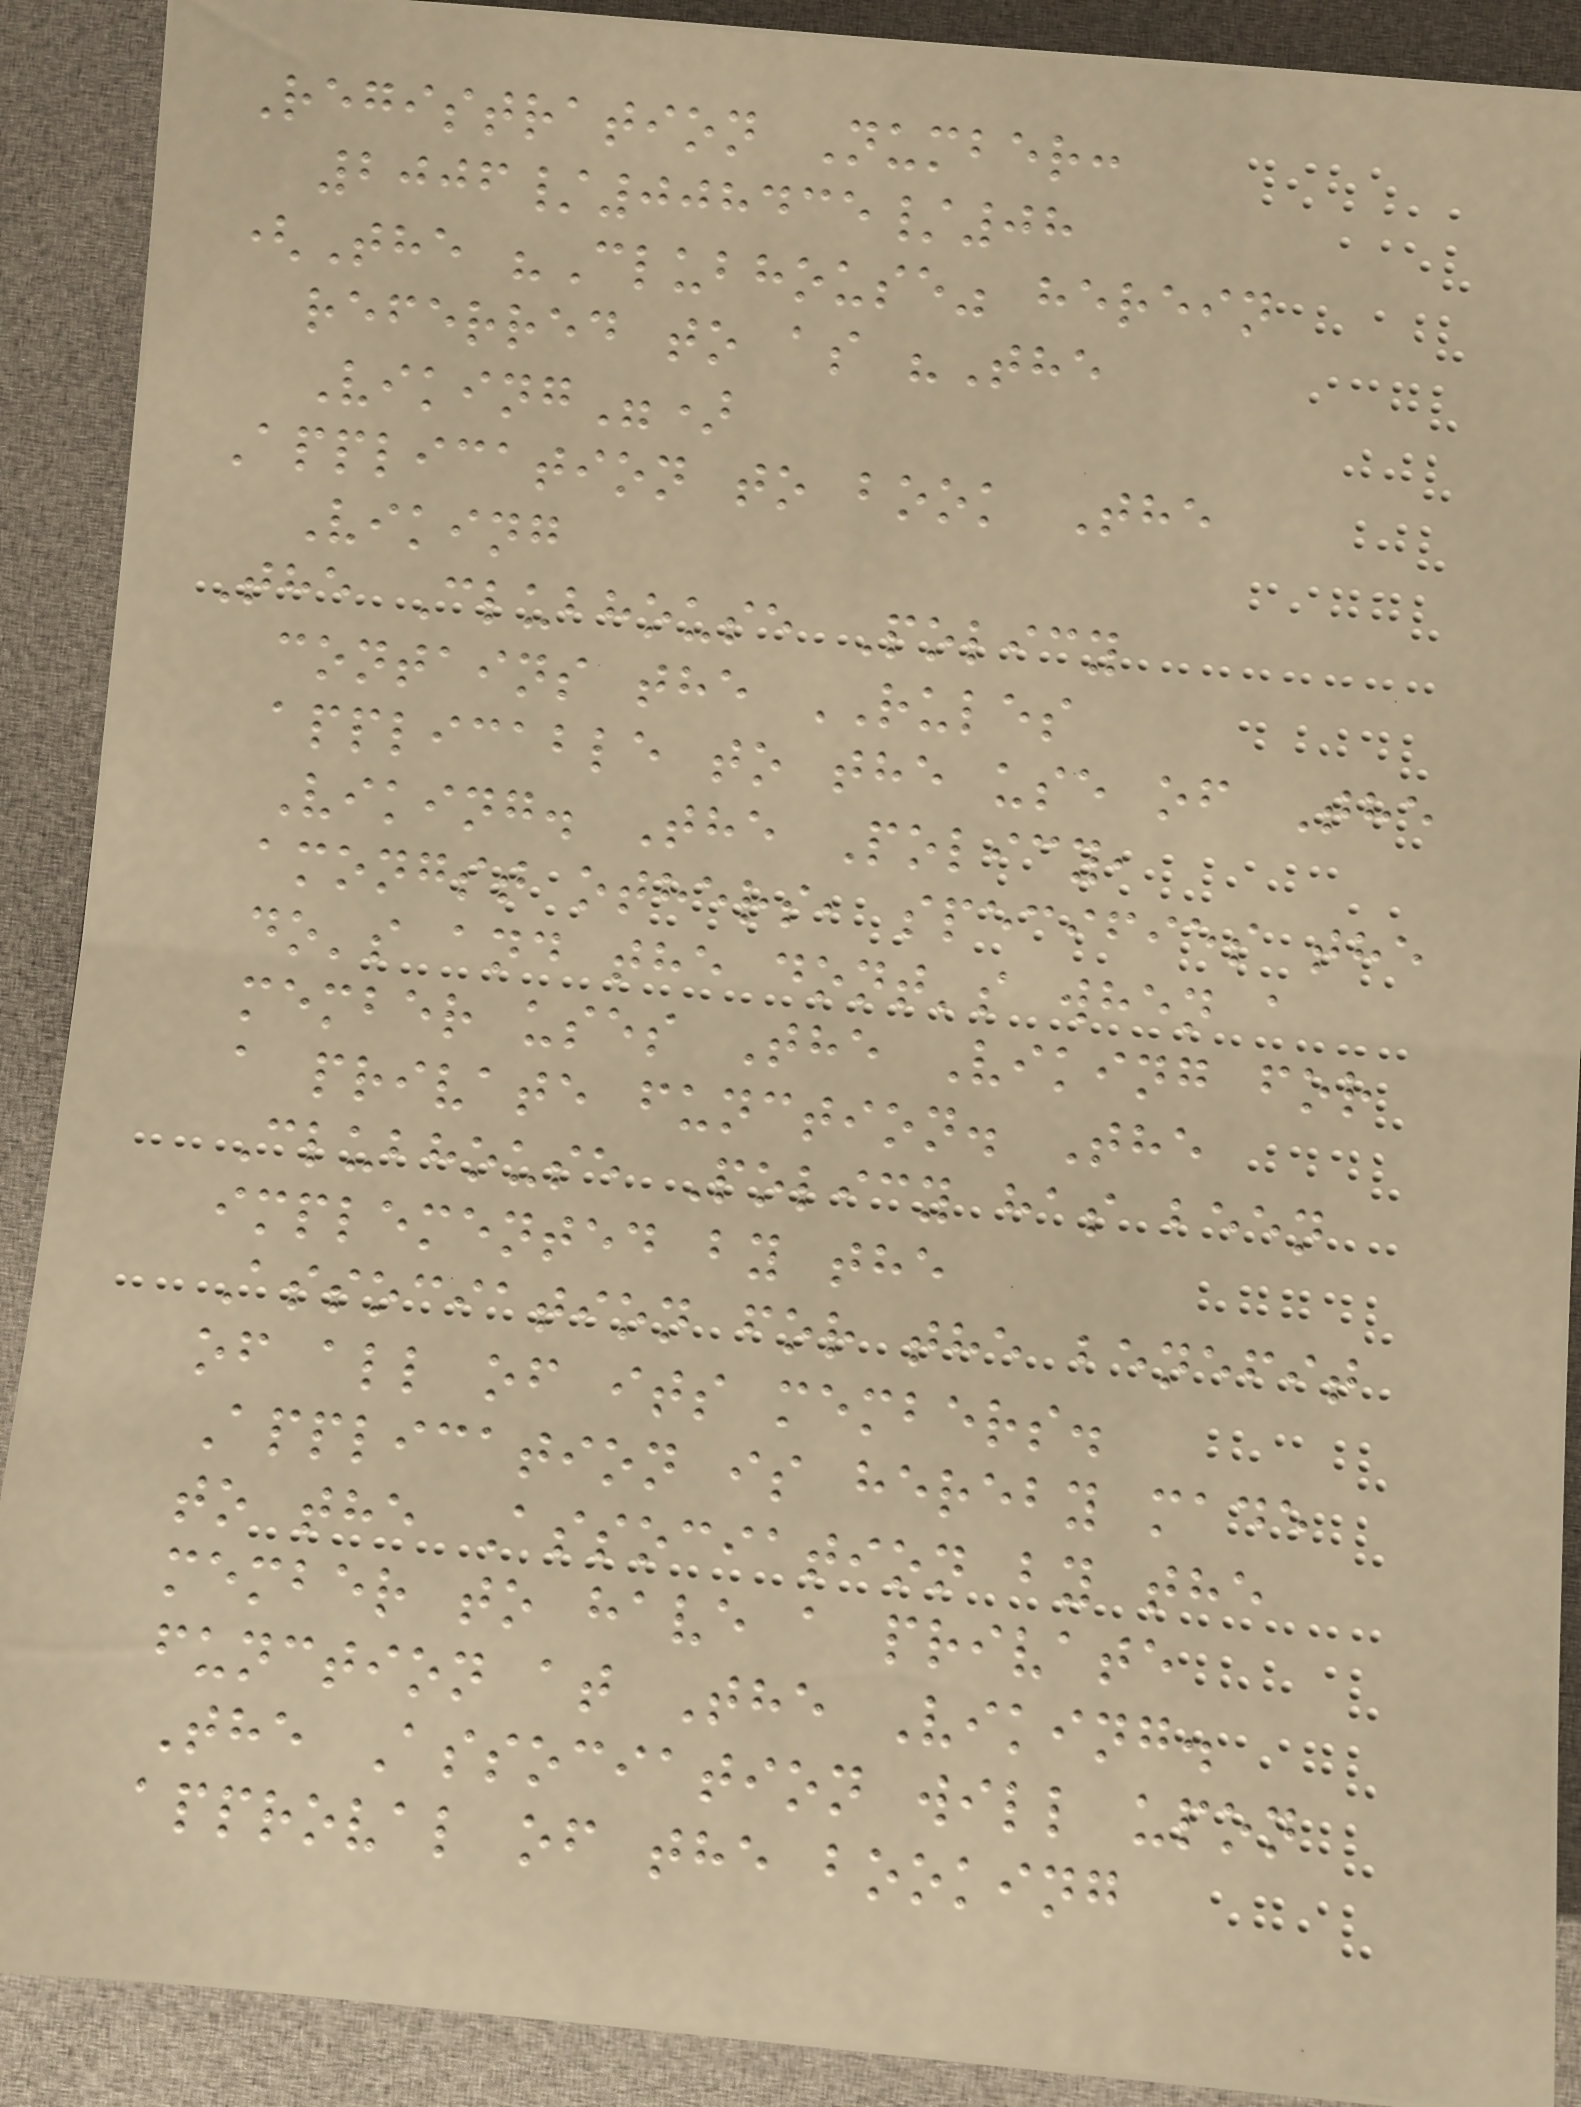Registration Number:
2006/008435/08
(The "Clubhouse" herein
referred to as "The
Viking")
Application to book The
Viking
The Clubhouse Policy
contains the RULES
applicable to the use of The
Viking. The Policy,
amongst others, specifies the
do's and the dont's when a
member uses The Viking for
a private function. The
Clubhouse Policy has been
implemented by the
Association for the benefit
of all of its members.
Application is hereby made
to the Association by the
member to have a private
function at The Viking.
The Association will upon
approval of the booking
